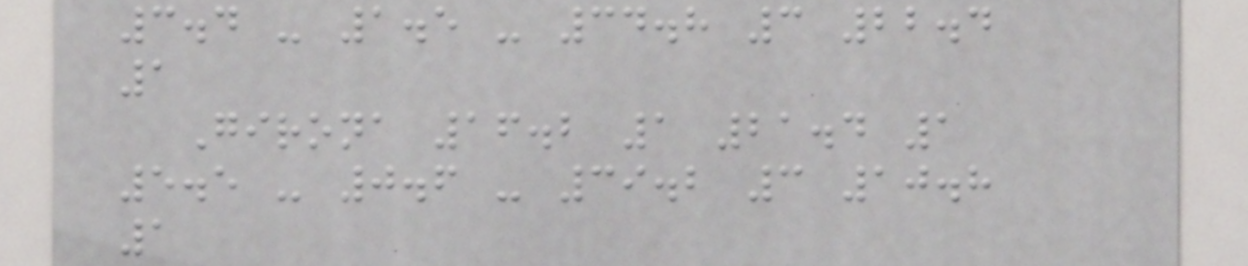3.4 - 1.5 - 34.8 3 22.4
1
Girona 16.2 1 21.4 1
5.5 - 0.6 - 39.2 3 10.8
1
